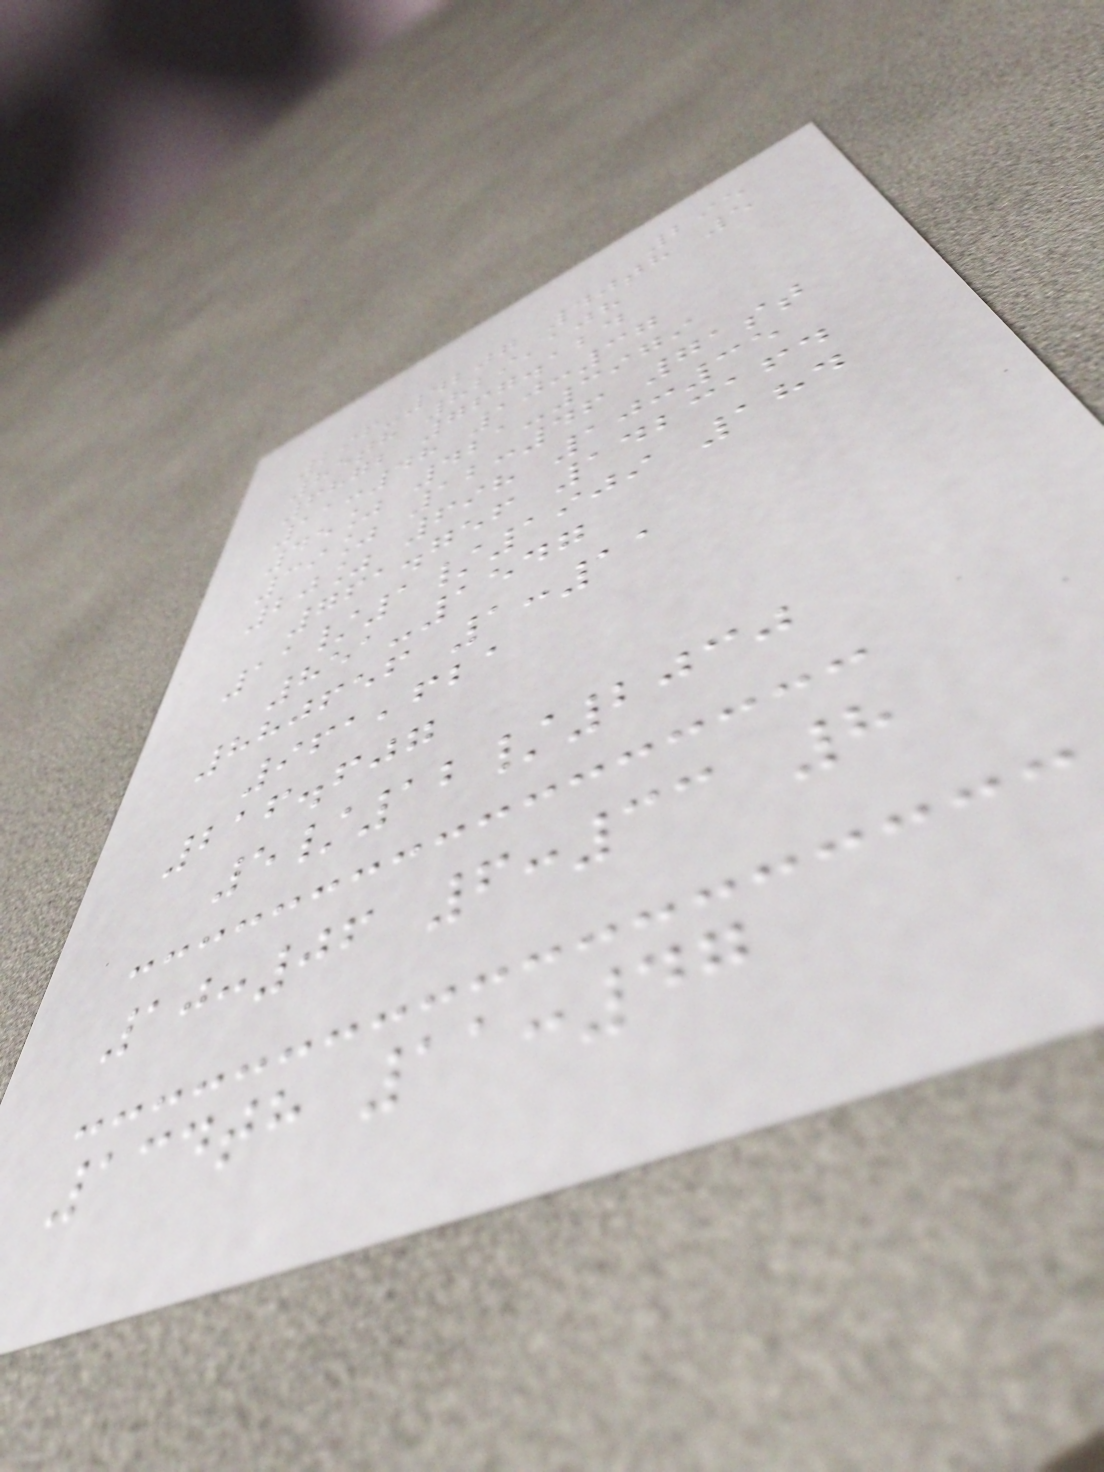295
296-4207 40th 5
85th 829,108
6872 767.124
11:48 10:37
45% 421-3979
39% 12:46 71st
20% 698 10:35
761.756 1423164
11/1/1909 184
851-1547
880656 1:11
961,621
216.607
5/12/2030
10:06 6:33 8
134th 11:47
